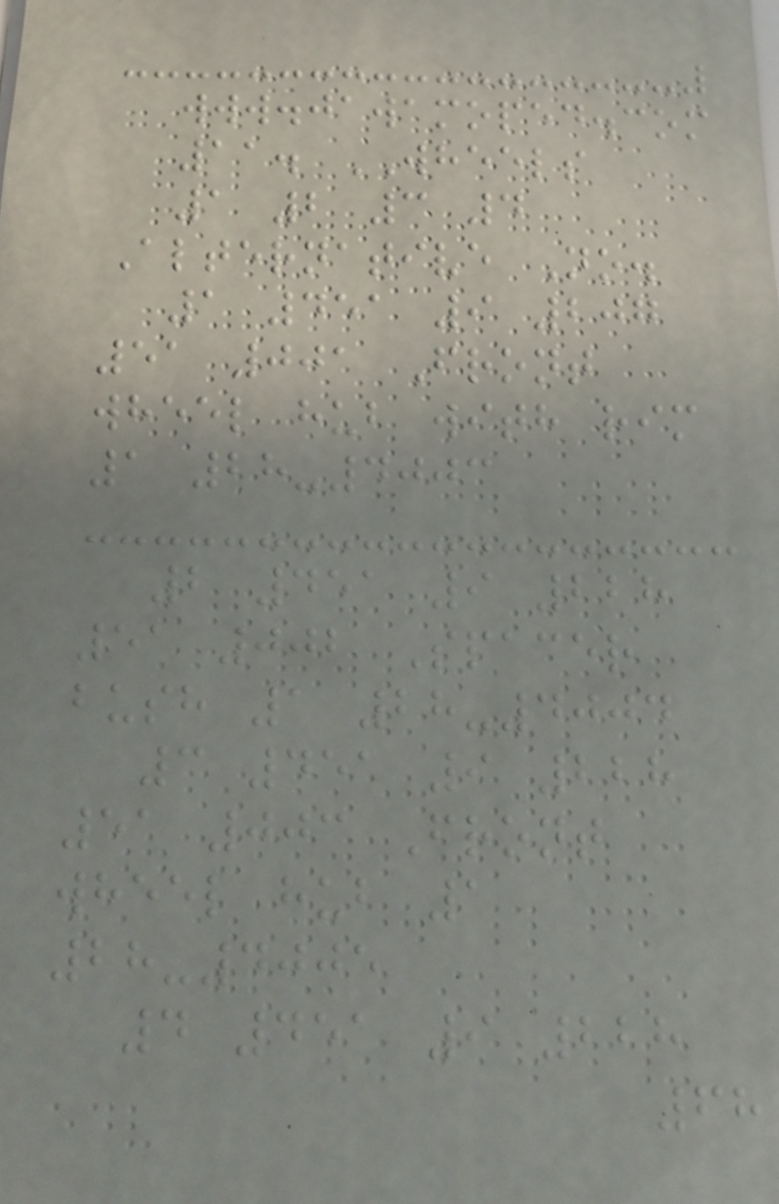www.jawamoped.com
11. WHEELS
1 2 3 4
Alternative No.
1 451 9 207
51 001 Front
wheel hub with rim
1 28-4003
2 451 9 228
51 002 Spacer
bush 1 28-4004
3 451 9 228
51 003 Front
wheel hub 1
28-4005
4 451 9 228
68
